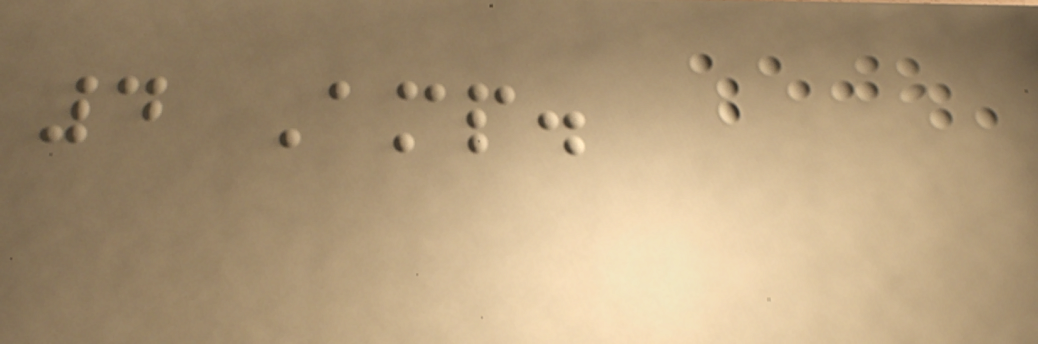4 Amp.
